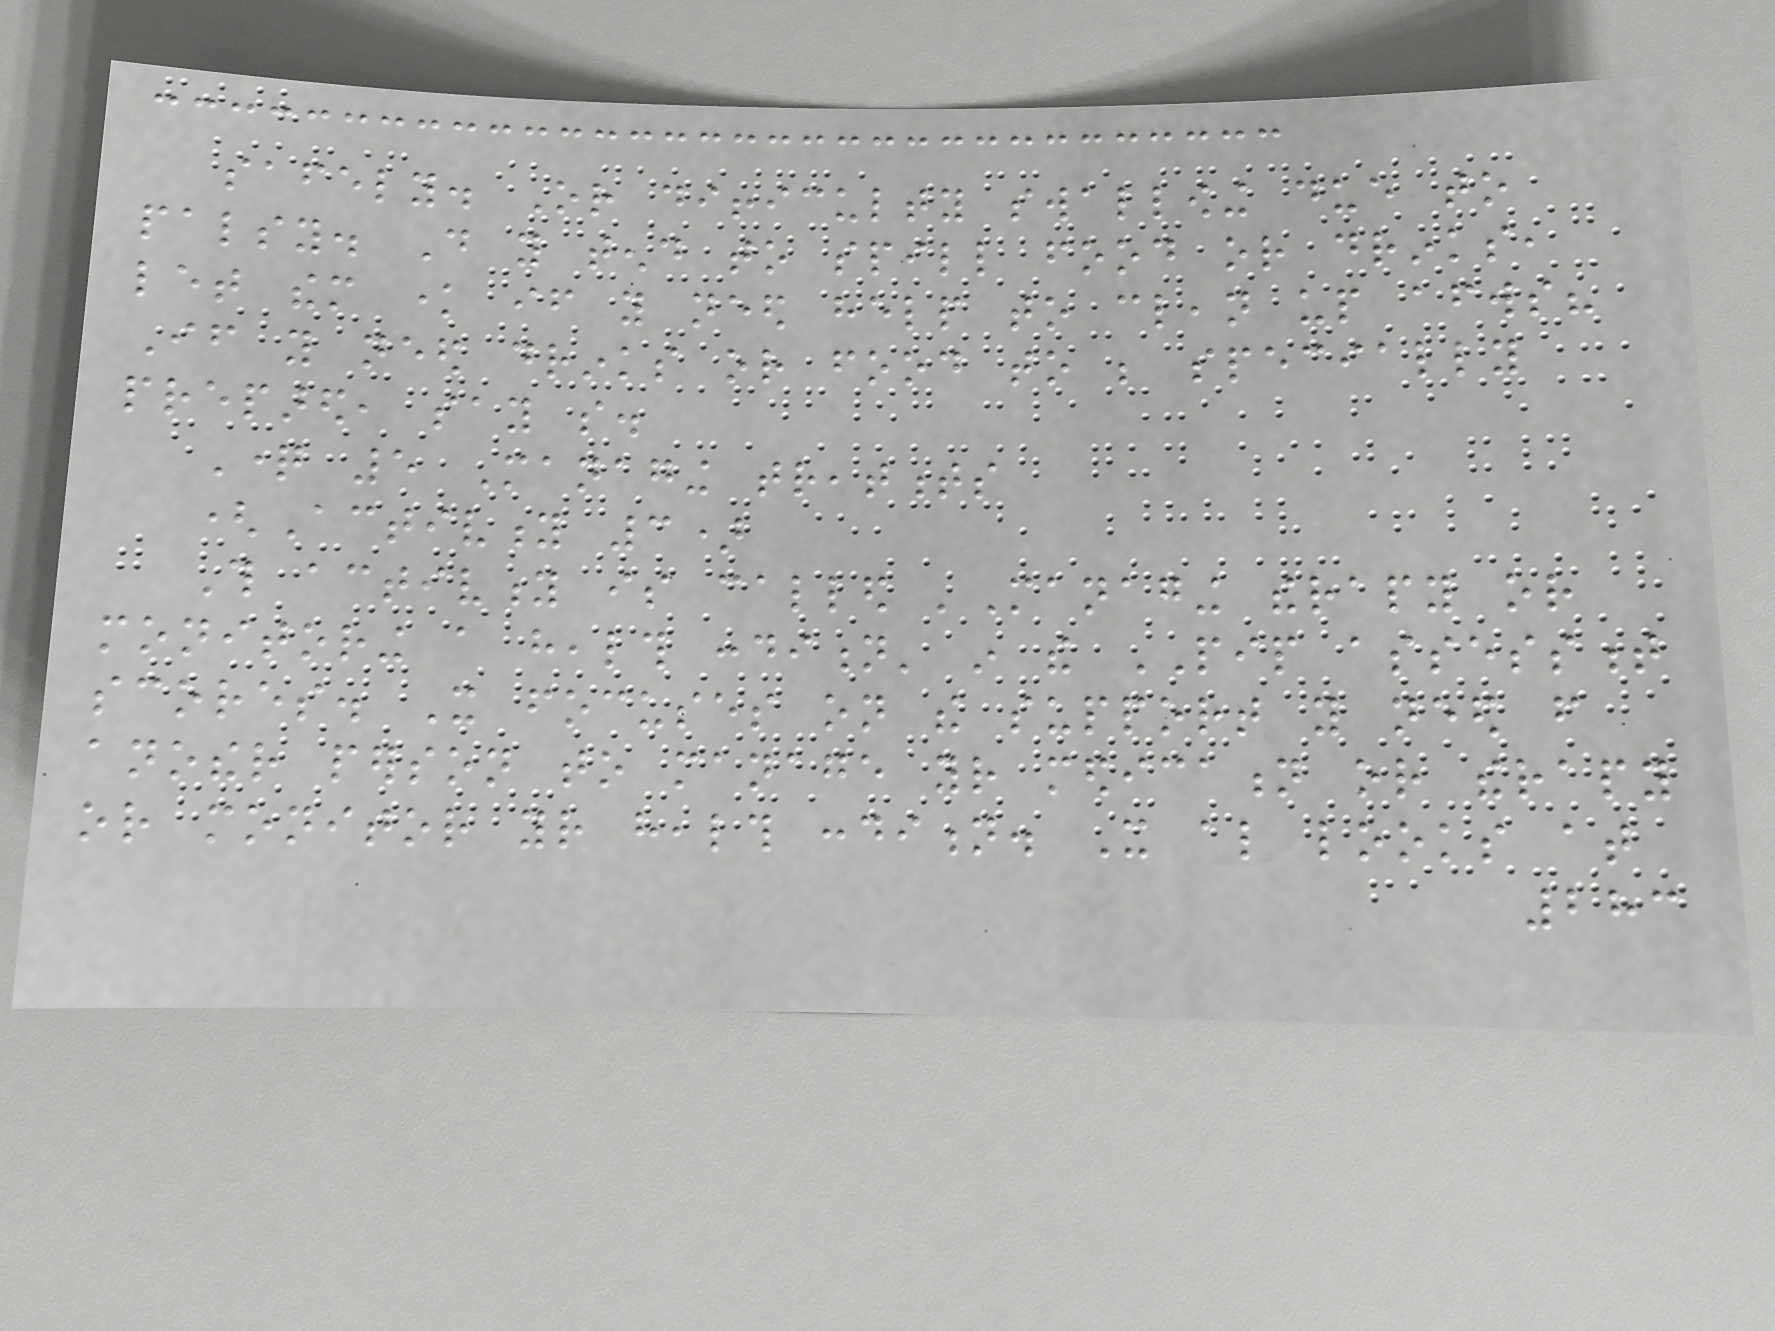safely. Or difficulty swallowing due to
palsy. Do you tend to spill food or drinks,
let them know if you need help to clean up afterwards?
If you need drinks or food to be specially
prepared, say so.
Question 5 Managing treatments
(Activity 3)
This activity is called 'Managing therapy or
monitoring a health condition' in the PIP assessment
scores. It focuses on the support you need from
another person to manage your medication or therapy
or monitor your health condition. It also looks at
283
